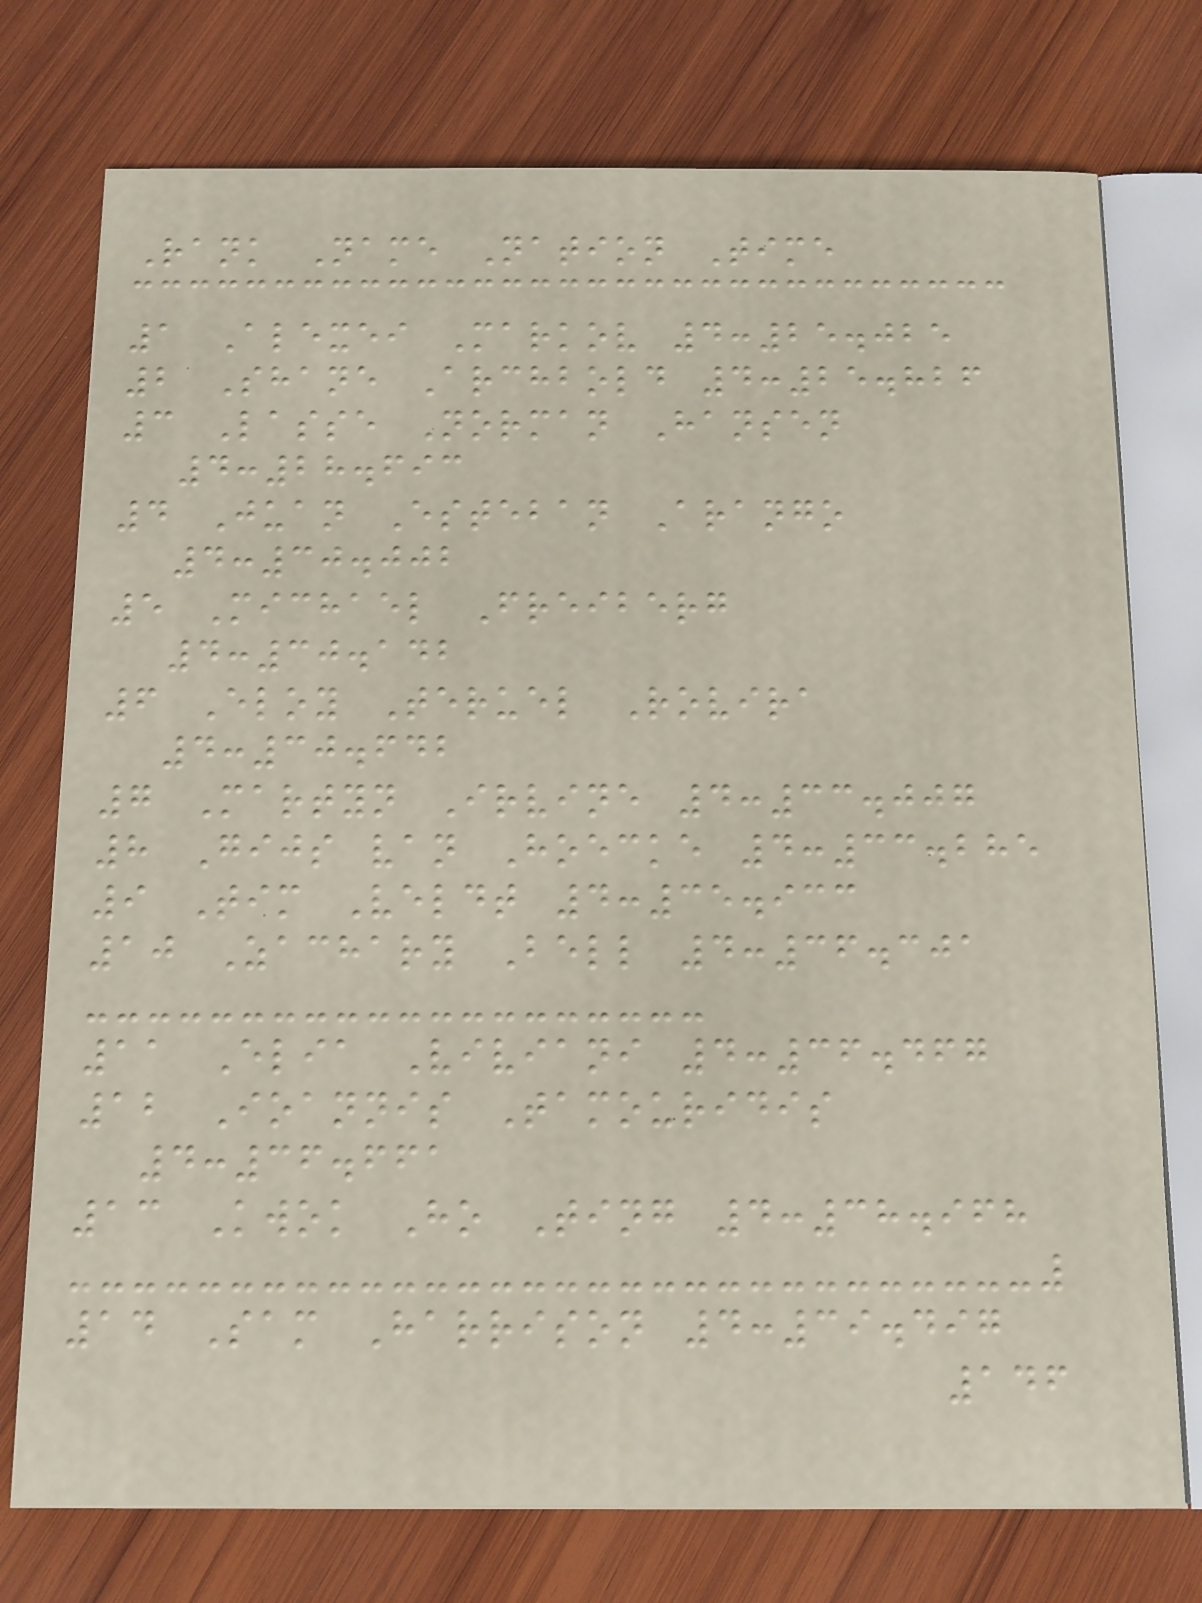Rank Name Nation Time
1 Alexei Markov 4:25.025
2 Shane Archbold 4:25.826
3 Lasse Norman Hansen
4:28.693
4 Juan Esteban Arango
4:30.002
5 Michael Freiberg
4:30.142
6 Eloy Teruel Rovira
4:30.642
7 Martyn Irvine 4:33.007
8 Gijs van Hoecke 4:33.285
9 Tim Veldt 4:35.933
10 Zachary Bell 4:36.301
11 Elia Viviani 4:36.467
12 Ioannis Tamouridis
4:36.661
13 Kwok Ho Ting 4:38.968
14 Sam Harrison 4:39.497
146
